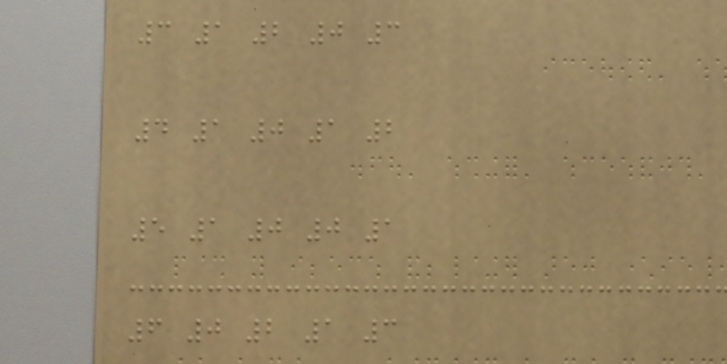3 1 2 0 3
4 1 0 1 2
5 1 0 0 1
6 0 2 1 3
